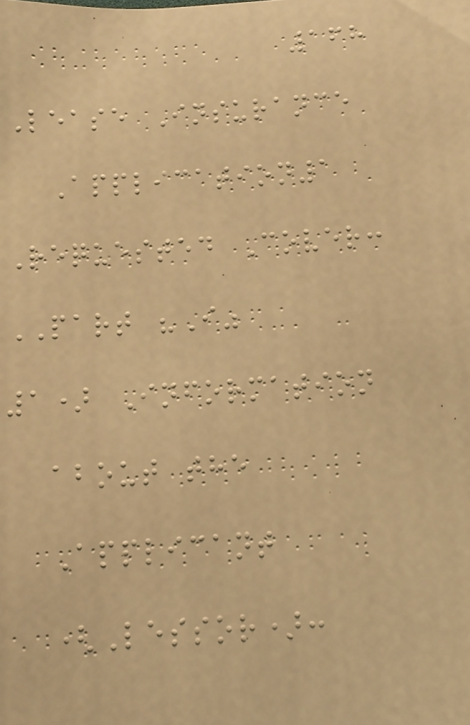168
Lease Insurance
Application1
Requested Cover:
PART "I"
1) Information
about the
Applicant
(Lessor):
